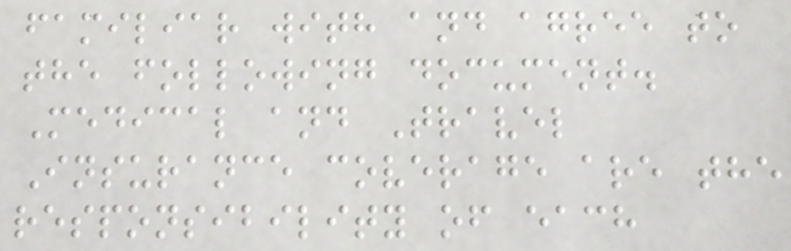familiar with and agree to
the following document.
Medical and Travel
Insurance coverage are the
responsibility of each
